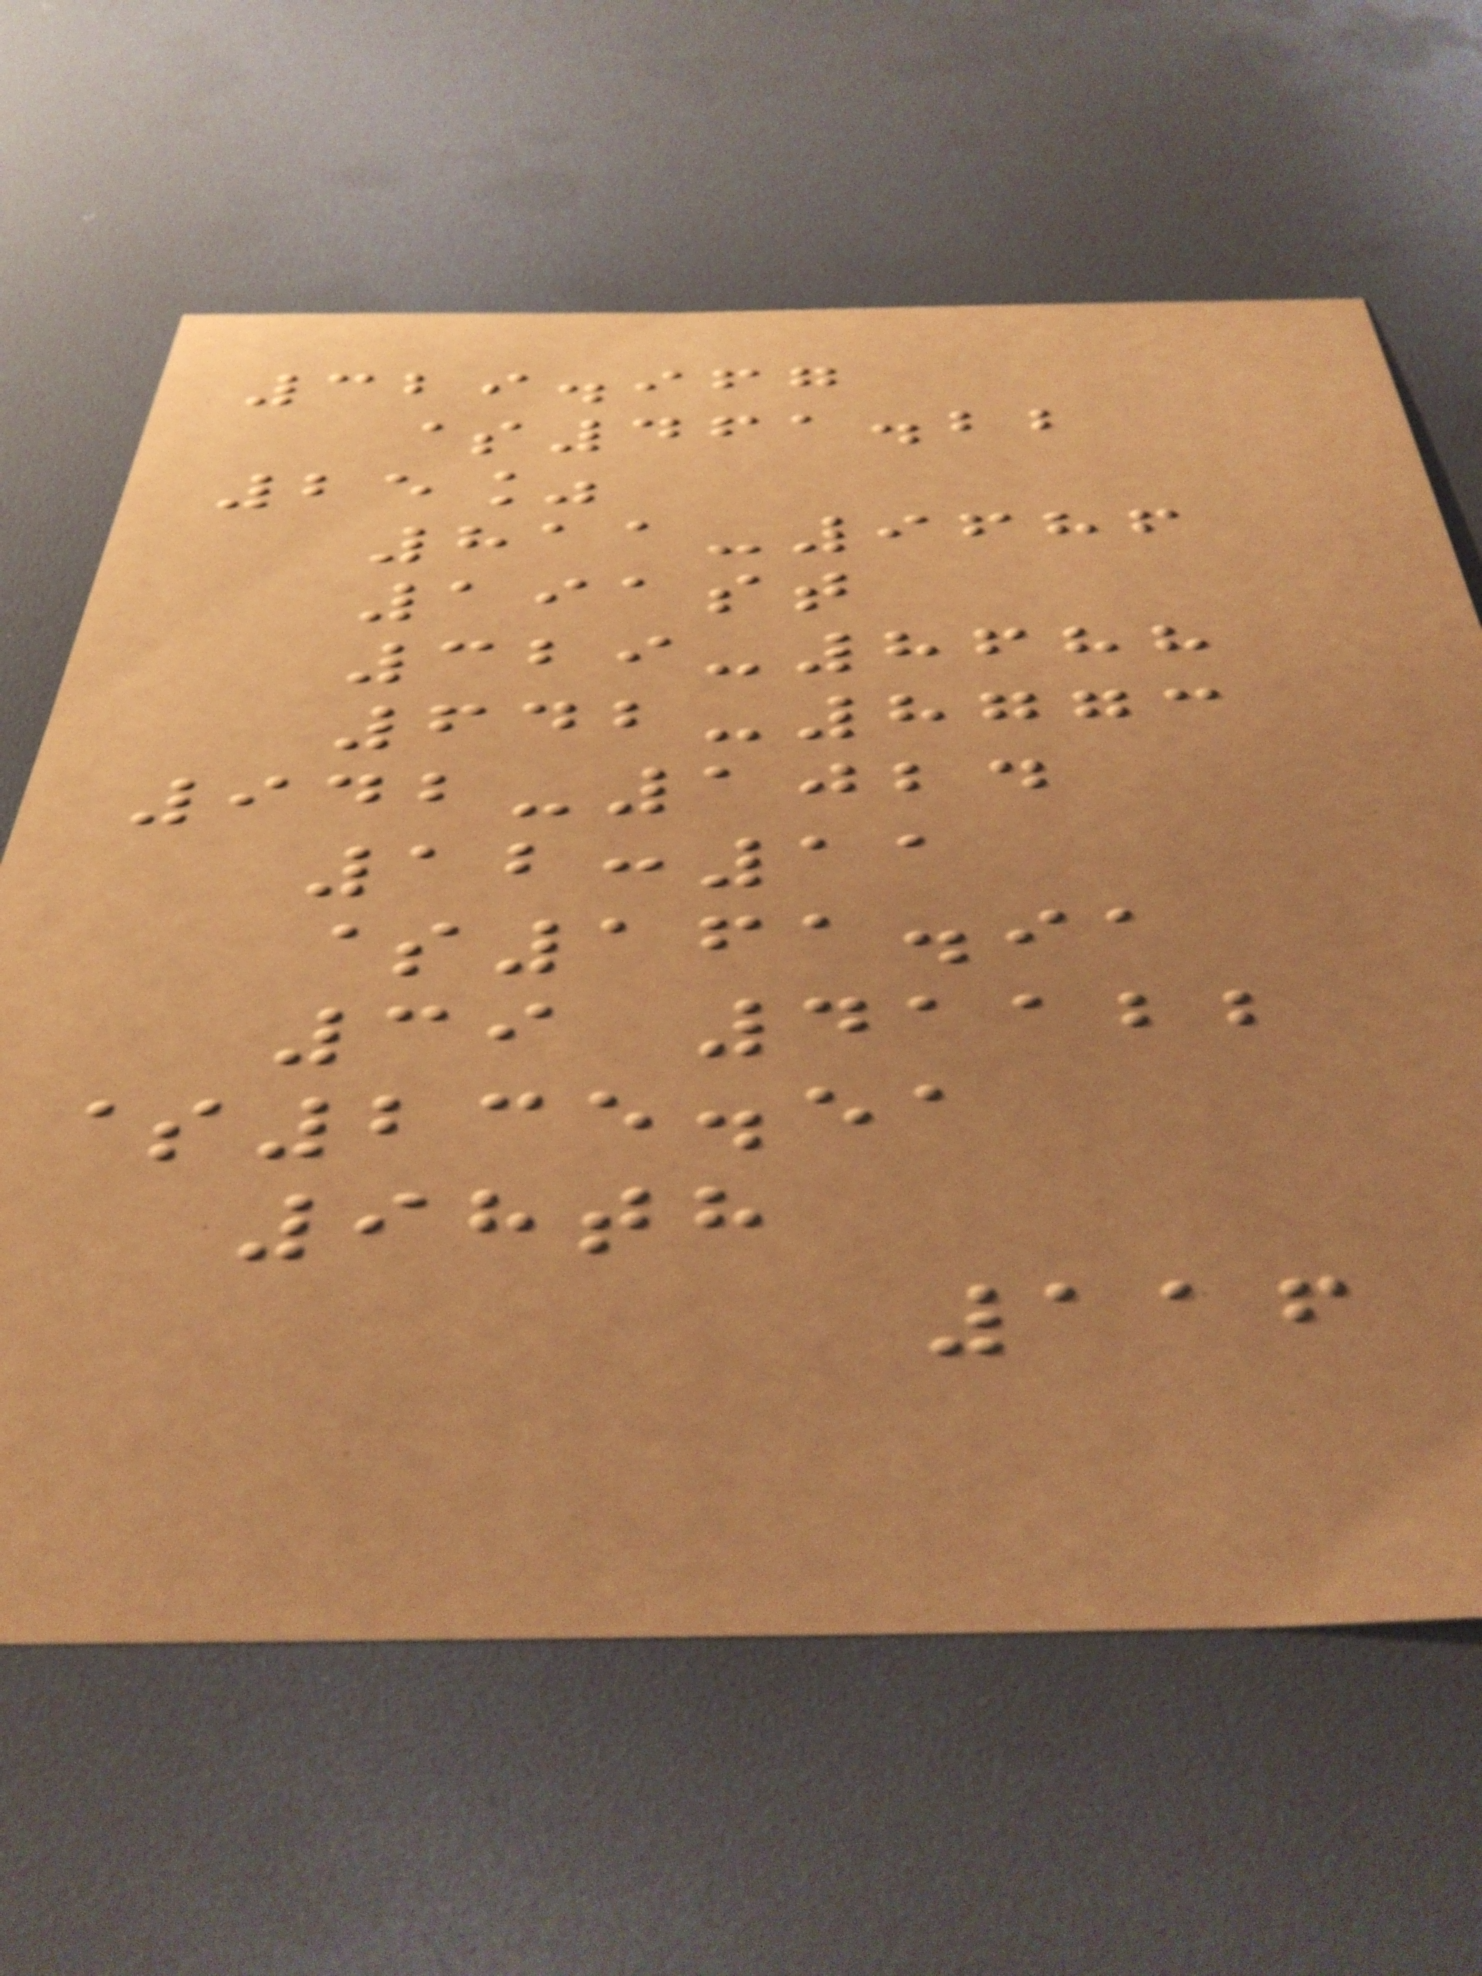329.967
$461.22
25%
811-9686
191st
329-8688
642-8773
942-1024
12:11
$161.91
39 41122
$235.51
98th
116
